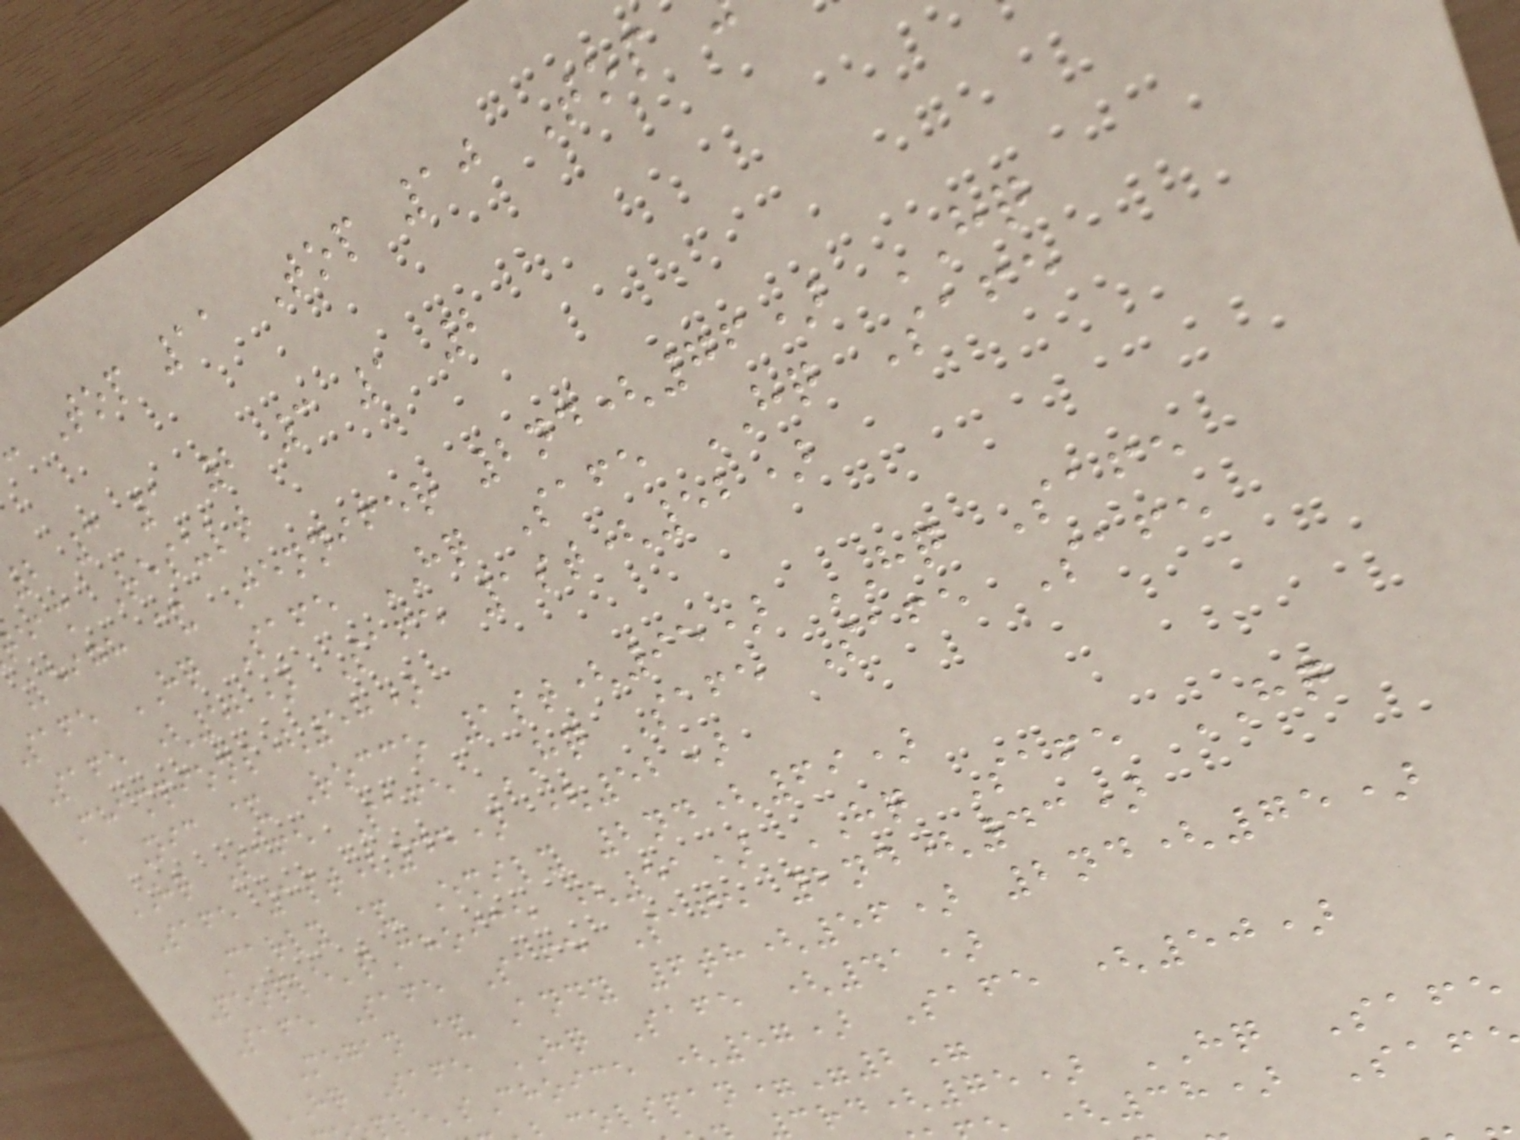Top 11 Top 10 Top
2 3 1 2 3 1 2
eam Result
Leigh & Jennifer 2nd(76) HQ
Safe HQ Safe HQ Safe HQ Safe
Safe (52) Safe 1st(52)
Champions(58)
Nic & Rocco 1st(95) HQ Safe
HQ Safe Safe HQ Safe Safe Safe
Safe 1st(44) (52)
Carly & Emily 2nd(69)
People'sChoice (51) HQ Safe HQ
Safe Safe Safe Safe 2nd(43)
Megan & Andy 6th(56) 2nd(75)
HQ Safe HQ Safe (41)
ple'sChoice (57) Safe (50)
colspan="2"
rd(75) HQ Safe
(38) Saf
